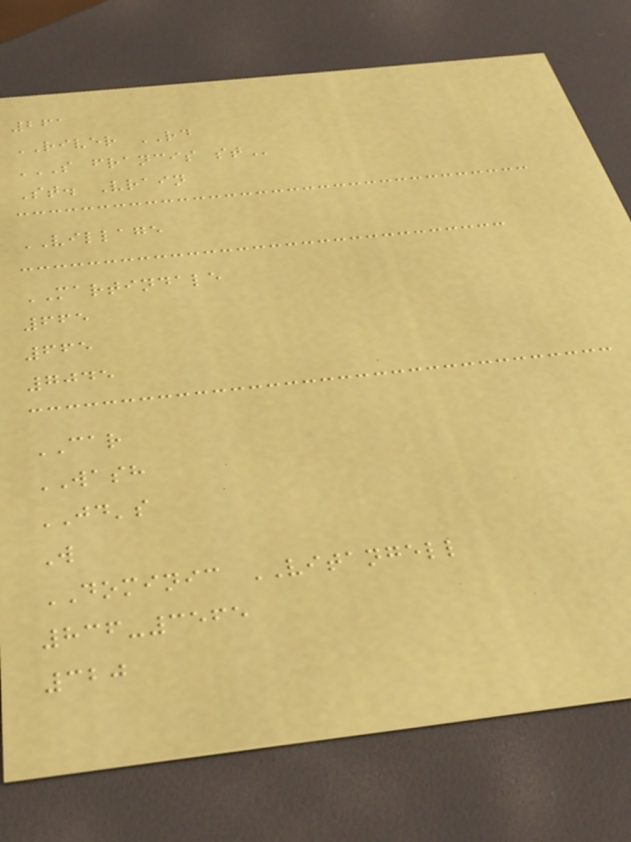261
RIVER RD
S FRANCIS ST
St. Vrain
VILLAGE
MARTINDALE
665
665
7045
CAR
WASH
JD's
W
DOMINIC VITANGELL
836-3565
320
